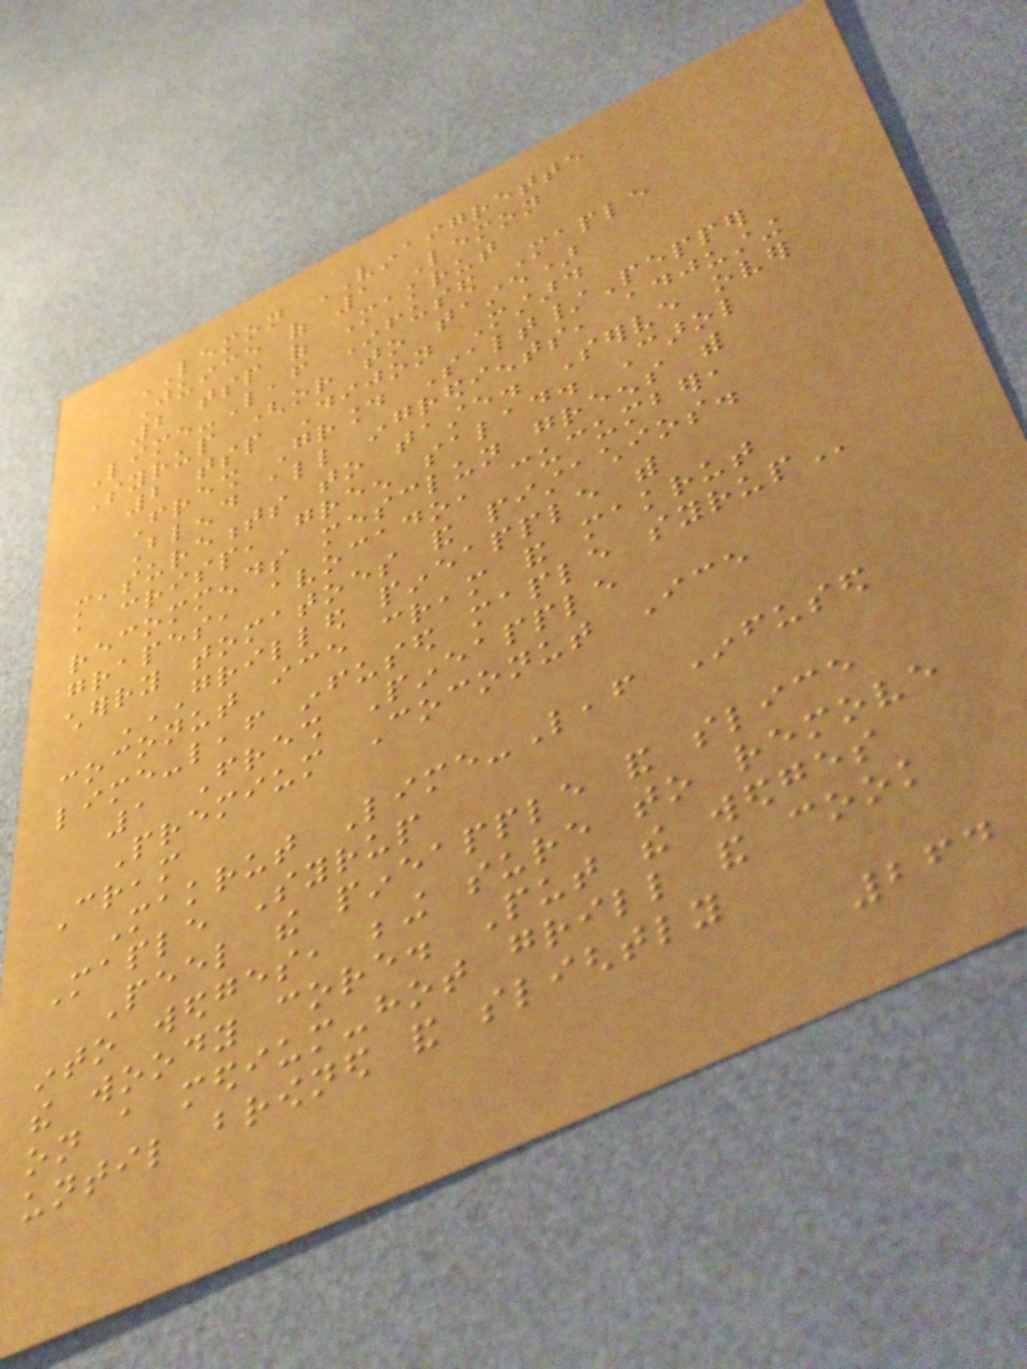LEMON VINAIGRETTE
Juice of 1 Lemon
2 tsp of Makrut
Lime-Leaf Infused Maple
Syrup (or to taste)
2 tsp Dijon Mustard
Fresh Ground Salt/Pepper
Blend all ingredients, adjusting
measurements to taste. Serve over
a crisp, green salad. Carol
recommends mesclun greens with
grapes, avocado, cucumber,
cherry tomatoes and pistachios.
GRILLED PINEAPPLE WITH
COCONUT ICE CREAM AND MAKRUT
LIME-LEAF INFUSED MAPLE SYRUP
1 Fresh Pineapple
Premium Coconut Ice
Cream
Makrut Lime-Leaf Infused
Maple Syrup
Peel the pineapple and slice
into wedges, being sure to remove
the woody core. Put the wedges
on a medium-hot grill and cook
until browned and slightly
264
